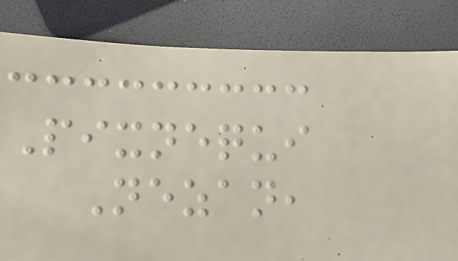Pixnequi
Nezan,
